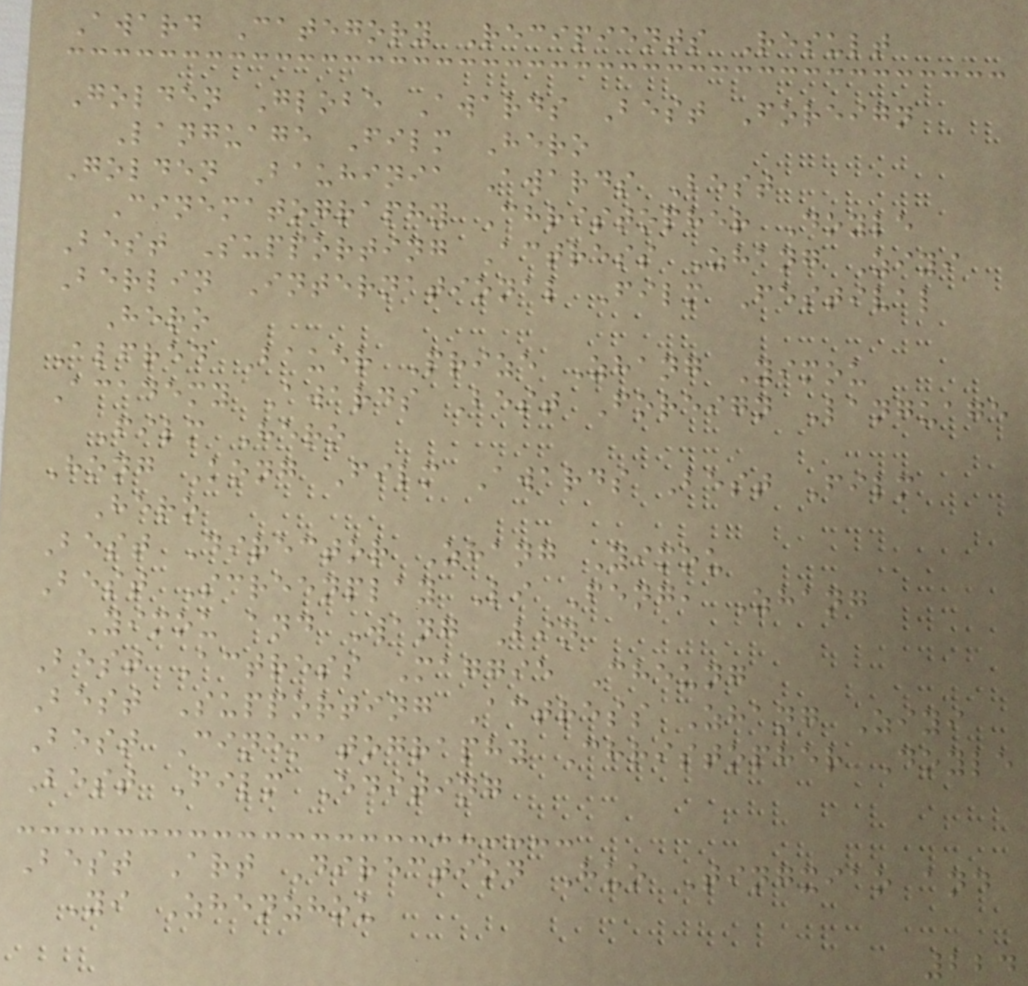Award Category Recipients Result
Golden Globe Awards Best Foreign
Language Film Hero
Golden Bauhinia Awards Best
Cinematography Christopher Doyle
Best Supporting Actress Zhang Ziyi
Berlin International Film Festival
Hero
Alfred Bauer Prize Zhang Yimou
Academy Awards Best Foreign Language
Film Hero
Hong Kong Film Awards Best Film
Hero
Best Director Zhang Yimou
Best Screenplay Li Feng, Zhang
Yimou and Wang Bin
Best Actress Maggie Cheung
Best Supporting Actress Zhang Ziyi
Best Cinematography Christopher Doyle
Best Film Editing
Best Art Direction Huo Tingxiao and
Yi Zhenzhou
224
